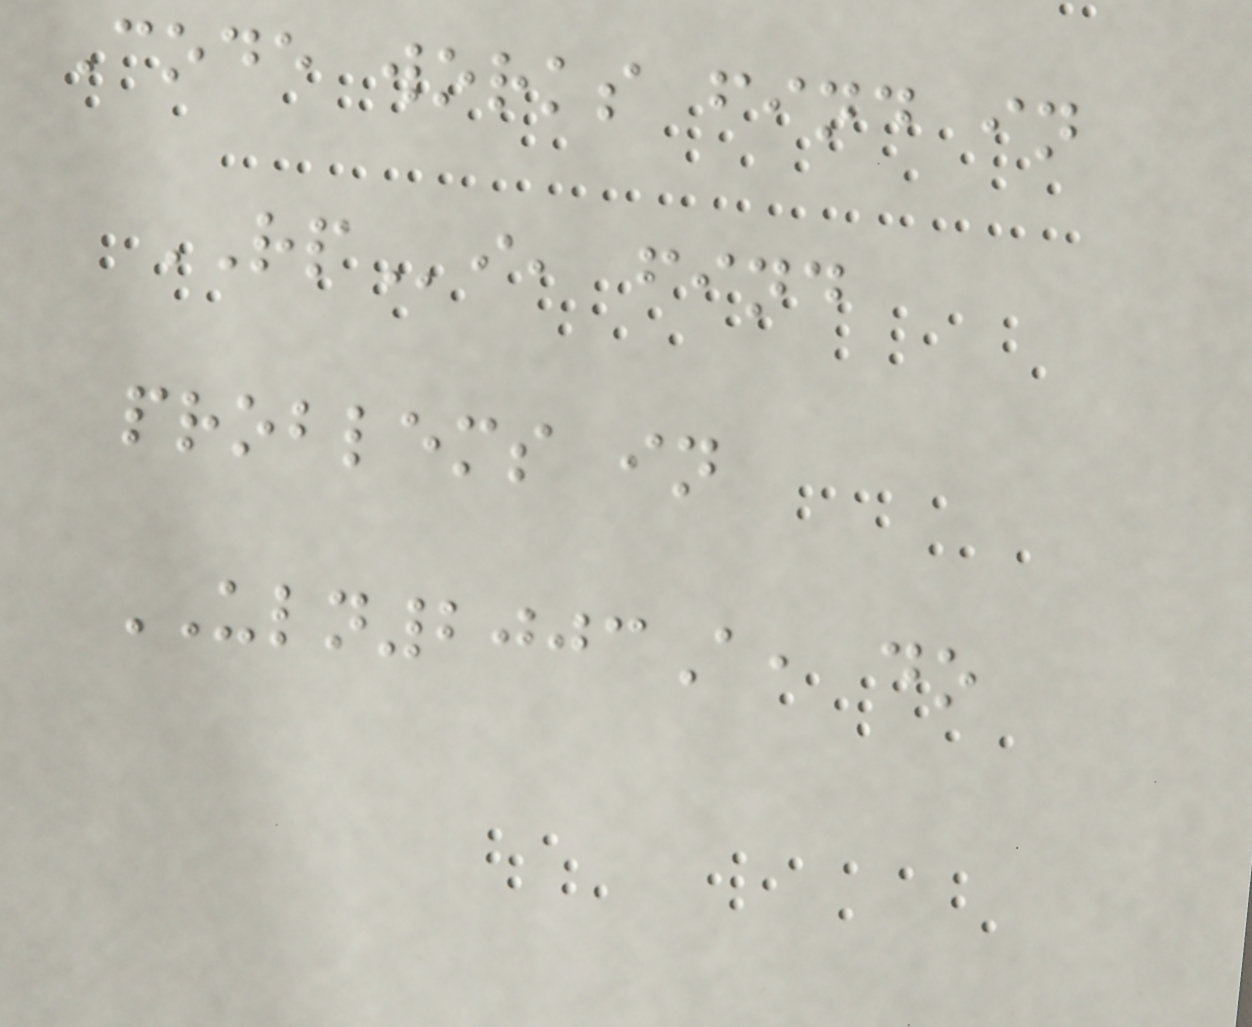Code works find in
RPi, find
problems in
ULN2003A, do
